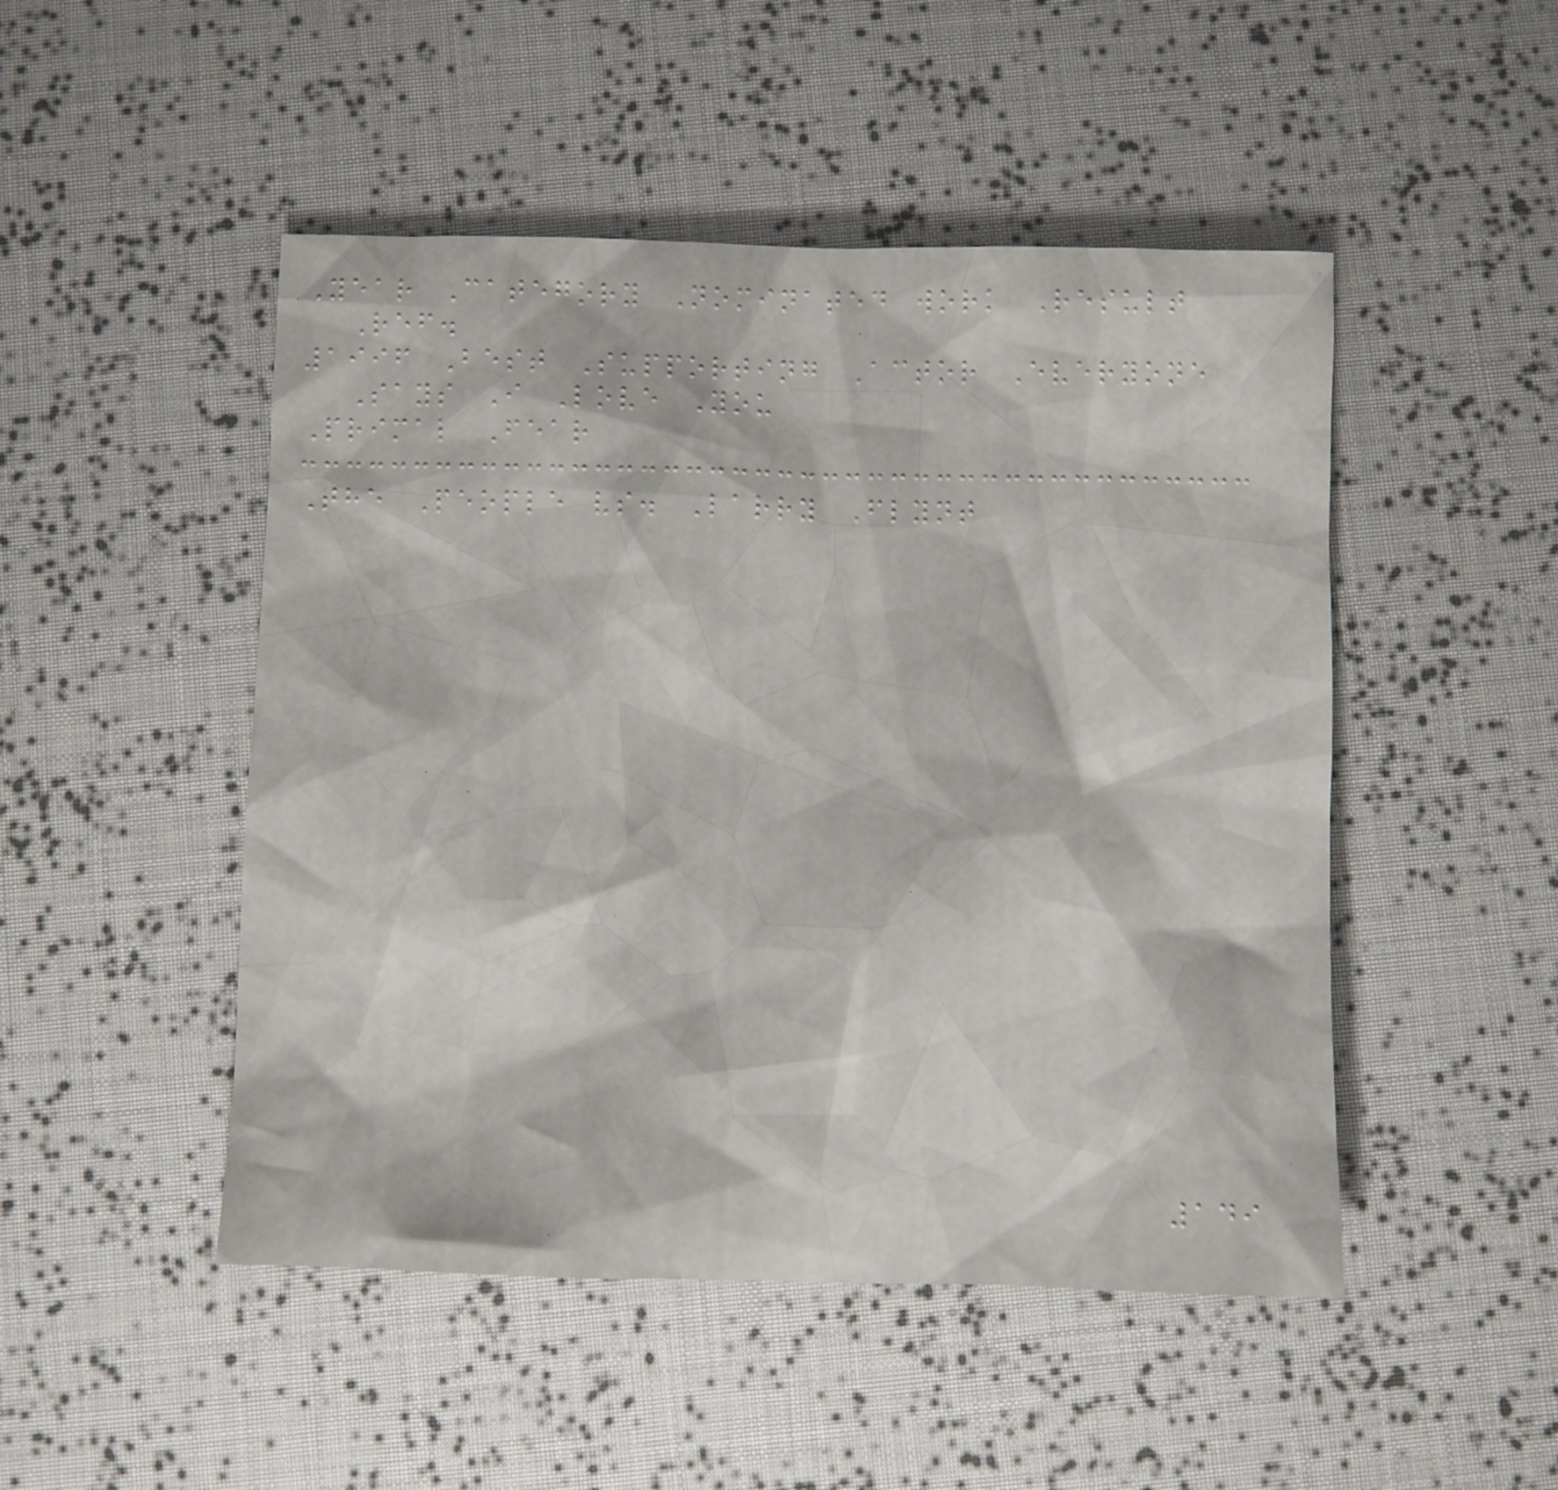Year Category Nominated work Result
Ref.
1996 Best Supporting Actor Everyone
Says I Love You
Primal Fear
The People vs. Larry Flynt
149
